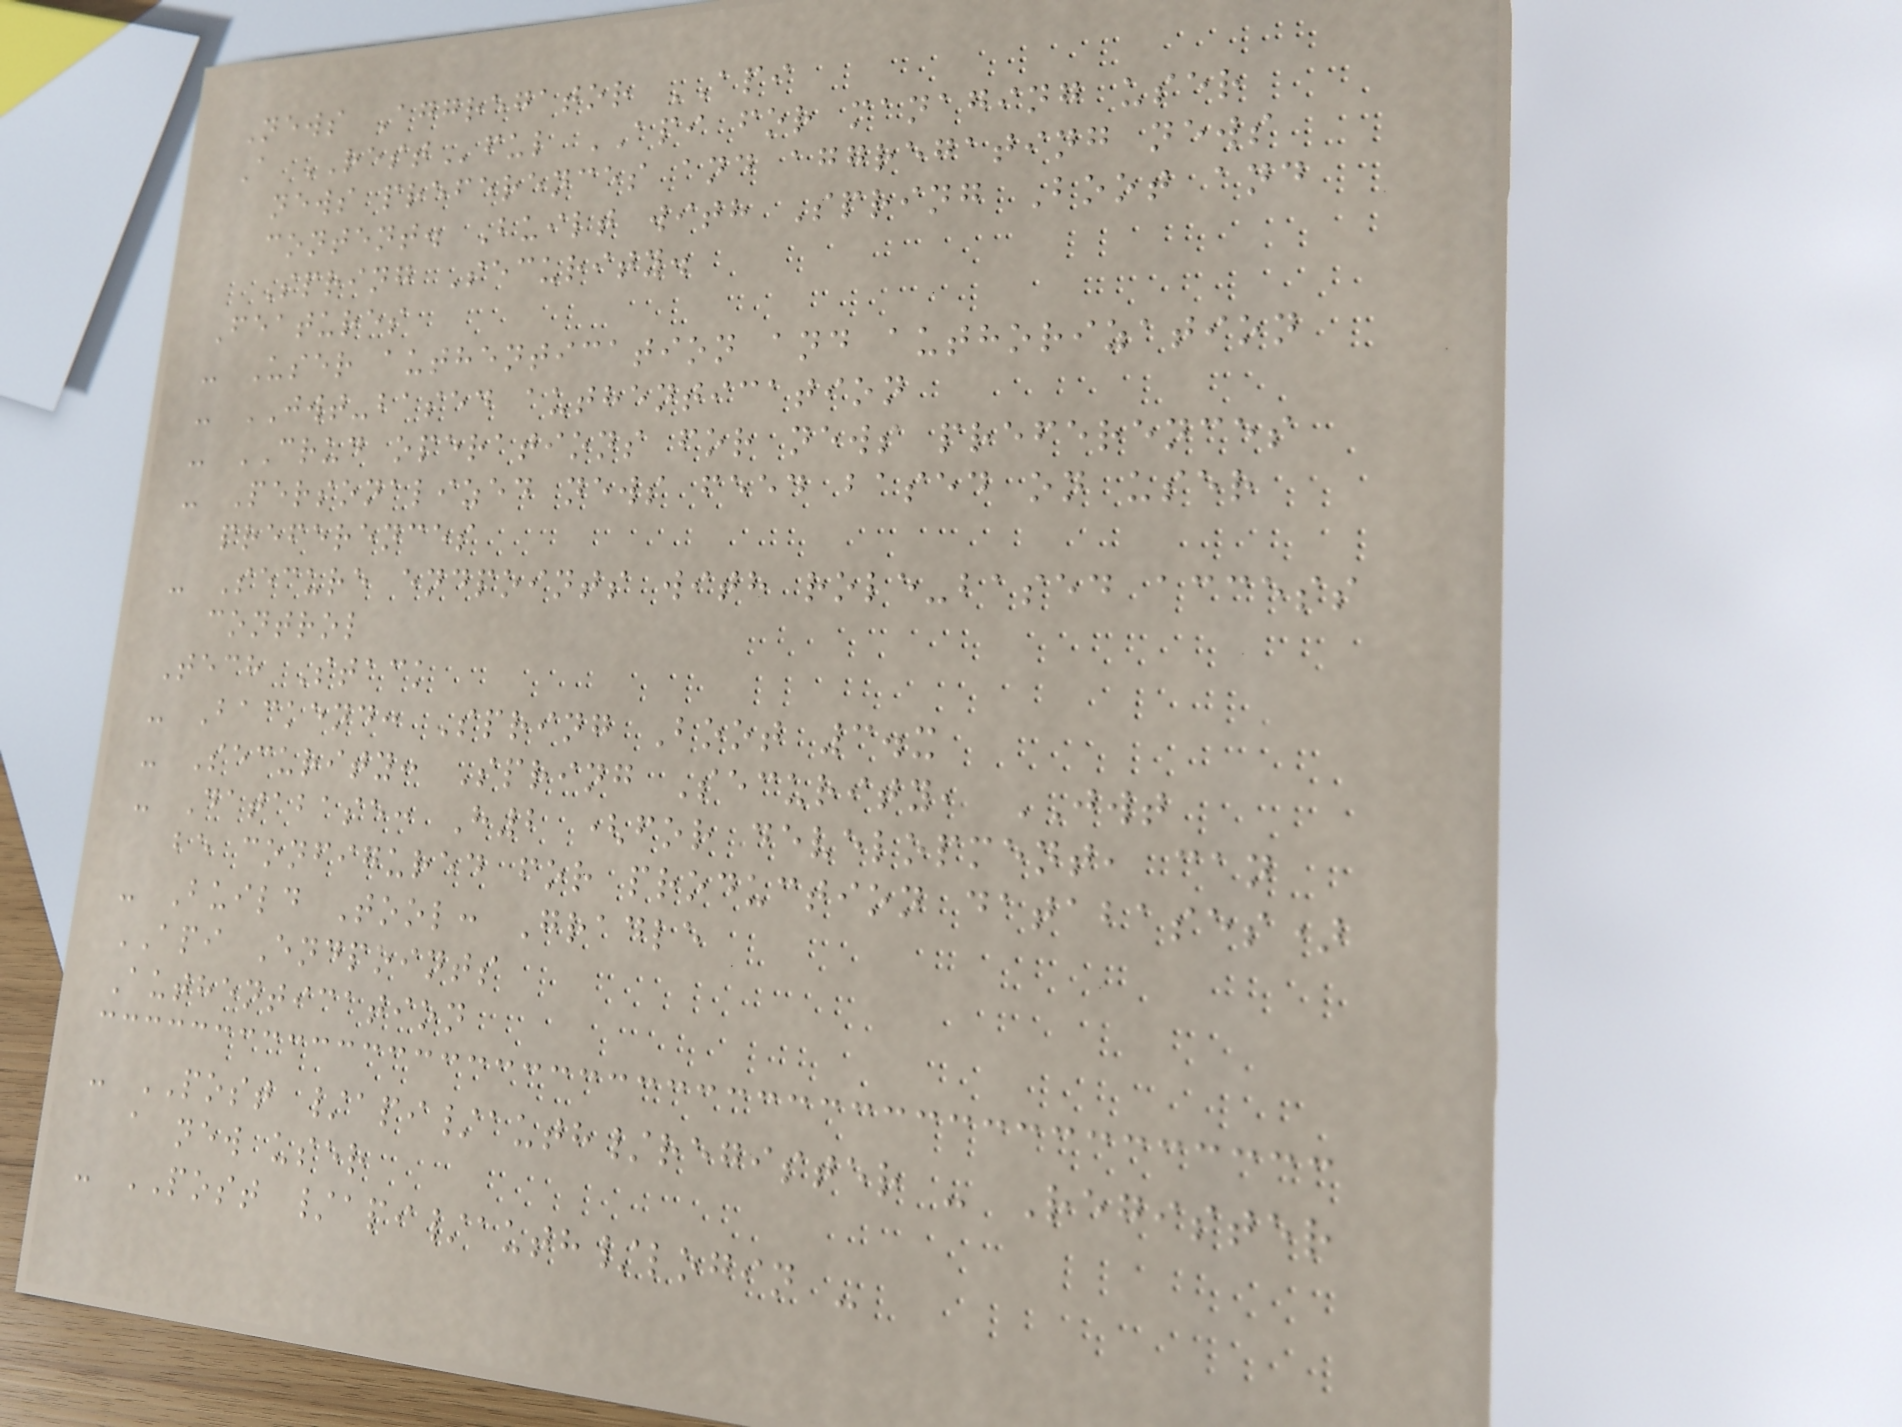News Aggregator API
A RESTful API for managing user
news preferences and aggregating news
content. Built with Spring Boot and
Spring Security.
Features
- User authentication and authorization
- JWT-based authentication
- CRUD operations for news preferences
- Personalized news feed based on user
preferences
- Secure endpoints with role-based access
control
Tech Stack
- Backend: Spring Boot 3.x
- Security: Spring Security, JWT
- Database: H2 (for development, can
be configured for production databases)
- Build Tool: Gradle
API Endpoints
Authentication
- POST /api/auth/register - Register
a new user
- POST /api/auth/login -
